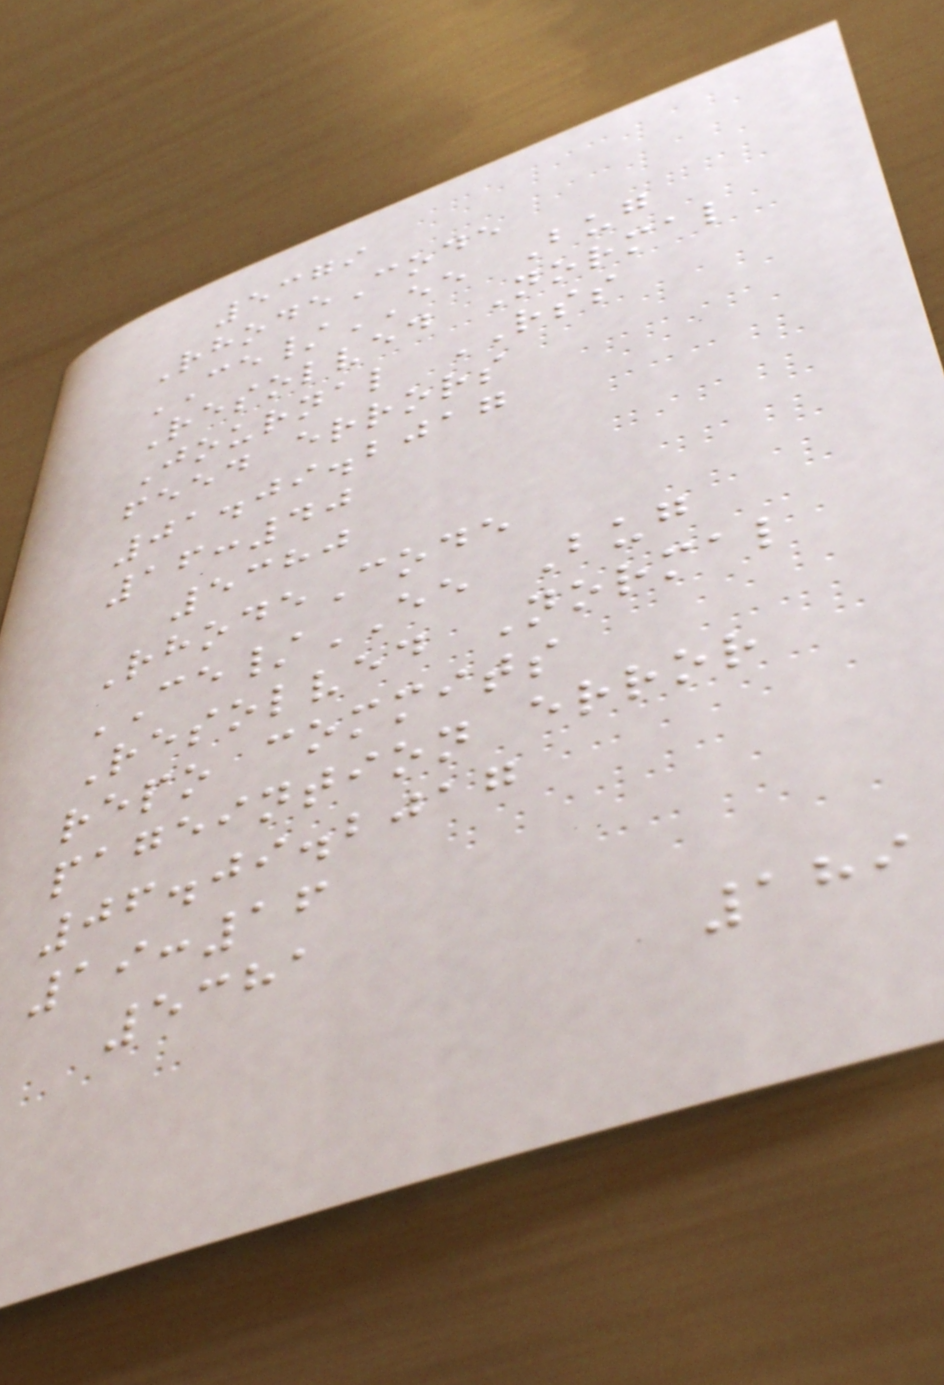5379
RhodeCode
CE/EE Bug
Resolved Normal
Journal RSS
feed errors
01.09.2017
16:40
5380
RhodeCode
CE/EE Bug
Resolved Normal
repo commits
pageintion error
06.09.2017
19:16
5381
189
